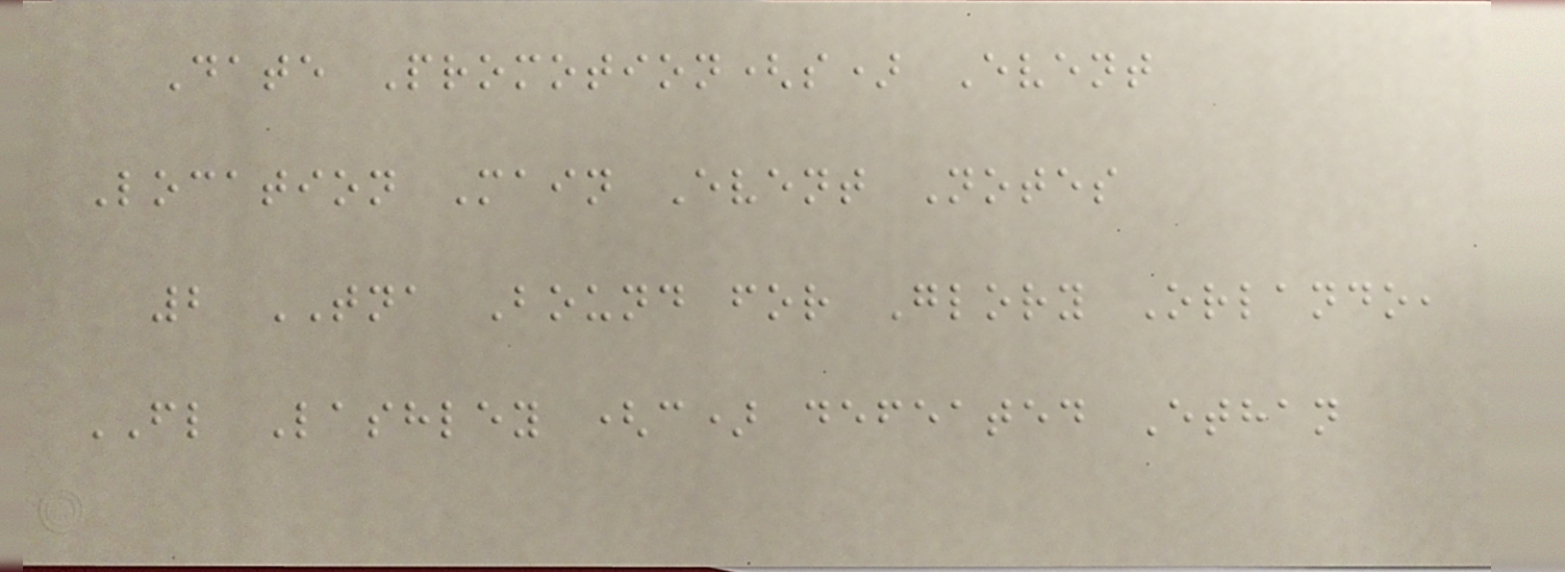Date Promotion(s) Event
Location Main Event Notes
2 TNA Bound for Glory Orlando,
FL Lashley (c) defeated Ethan
